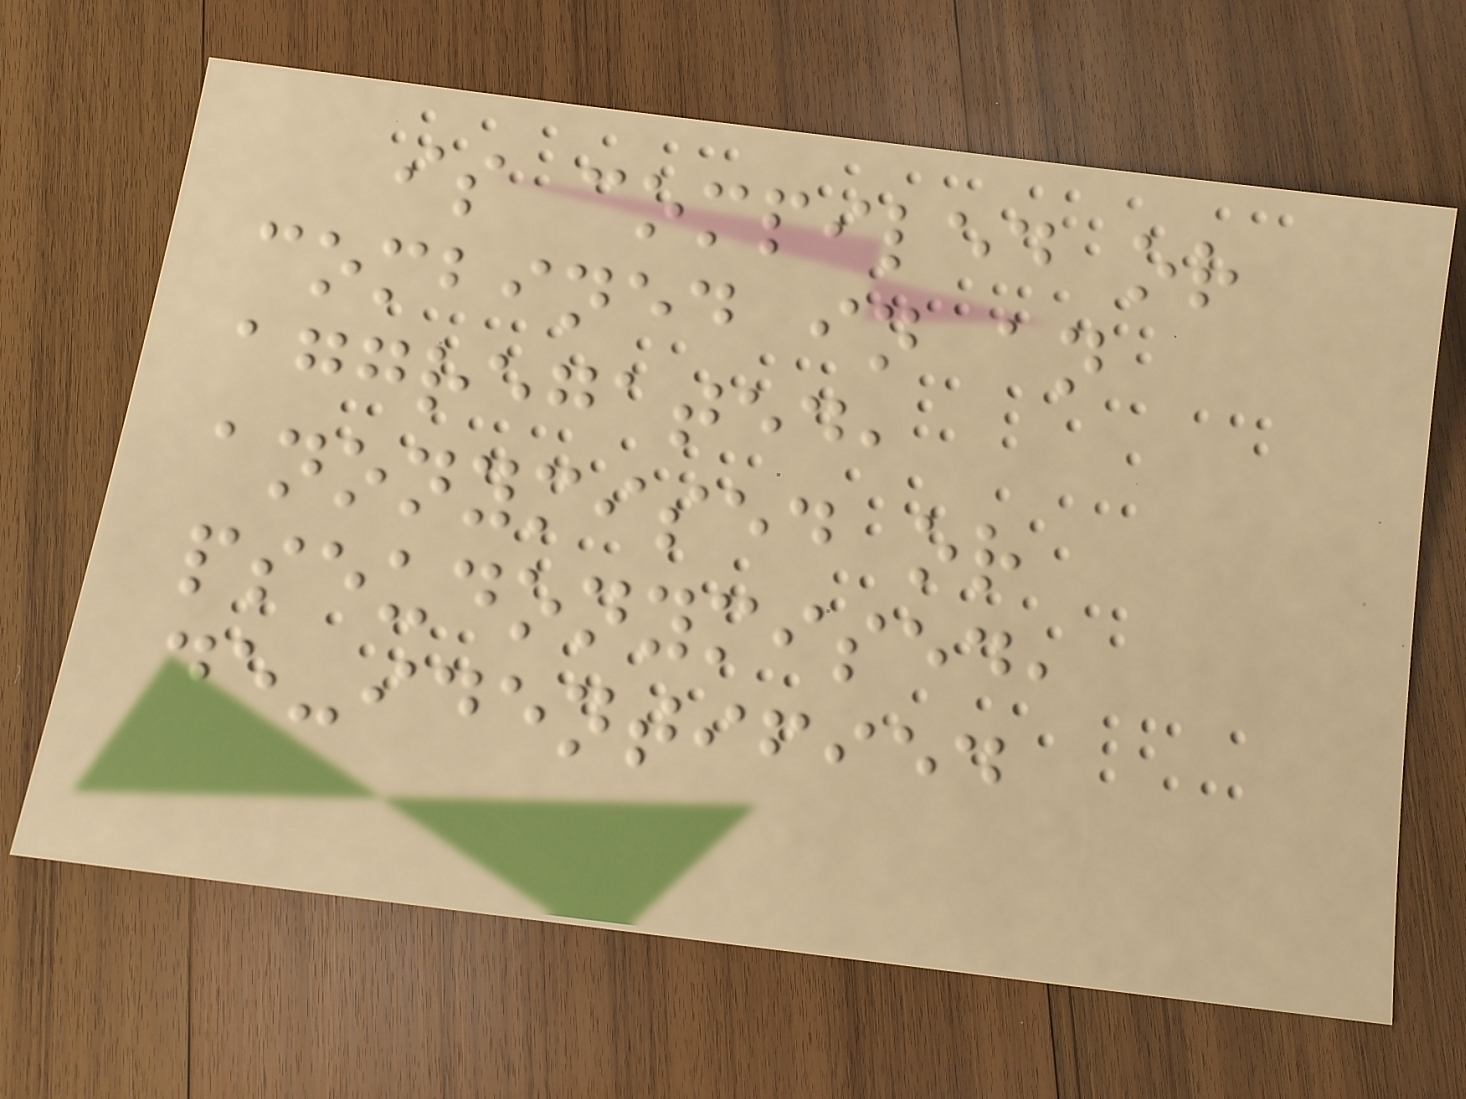is compiled or
combined in an
aggregated,
anonymised or
pseudonymised,
de-identified
